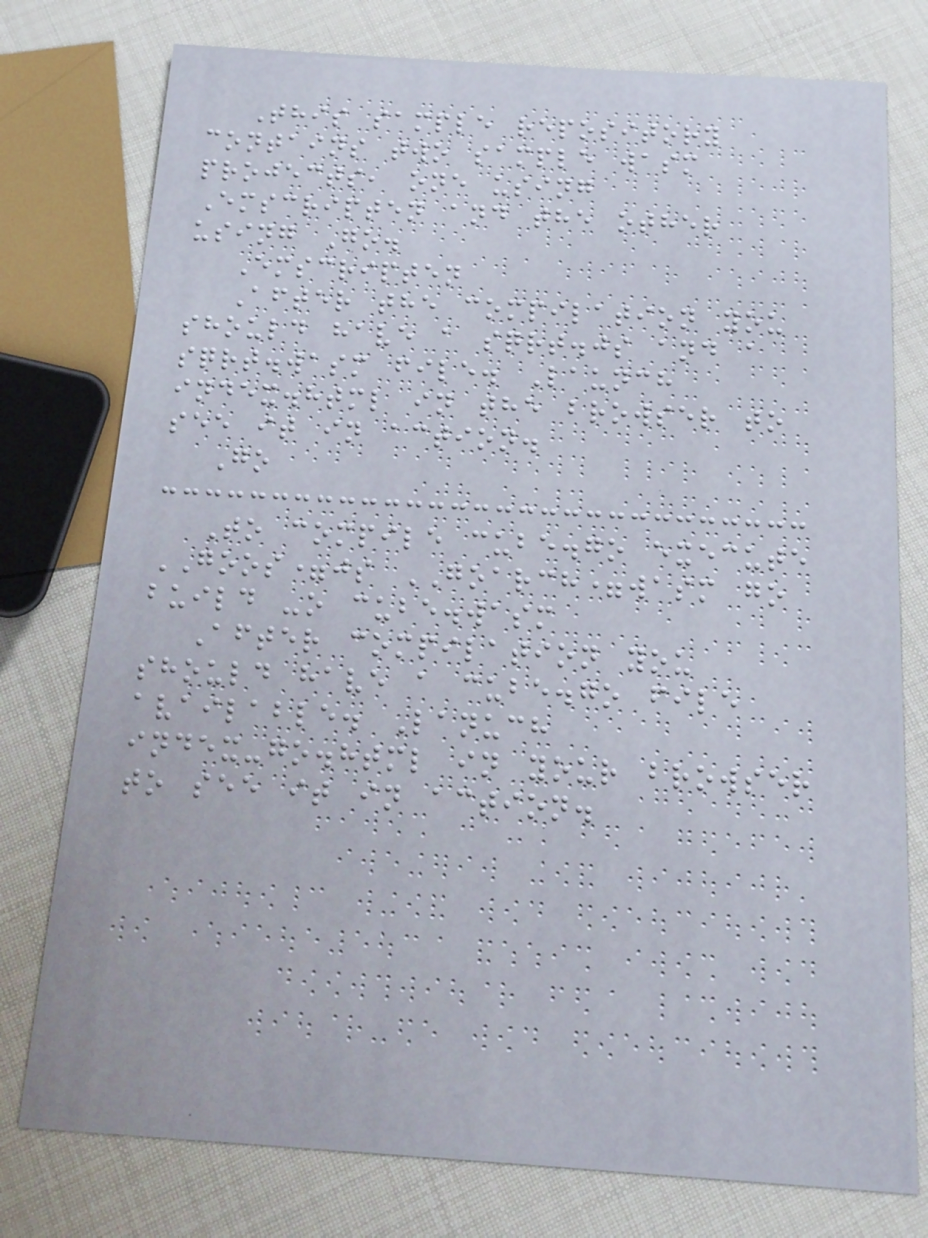This sample repository
contains two sample wasm
projects, one using
Emscripten and the other
using Go.
Emscripten
After the compilation you
should have a sqrt.js and a
sqrt.wasm file. Launch
index.html in the browser to
see it in action.
Go
To compile cube.go execute
GOOS=js GOARCH=wasm go
build -o cube.wasm
After compilation you
should have a cube.go file
available. Lanuch
index-go.html in your browser
to see it in action.
